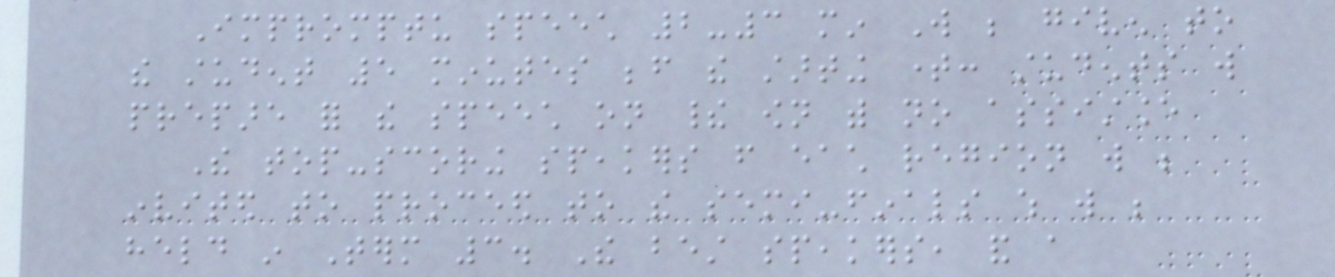Impromptu speech 2-3 min Will be given to
the student 5 minutes before the starting time: students will
prepare for the speech on their own with no assistance
The top-scoring speakers from each region will be
invited to proceed to the semi-finals which will be
held in Term 3. The best speakers, and a
